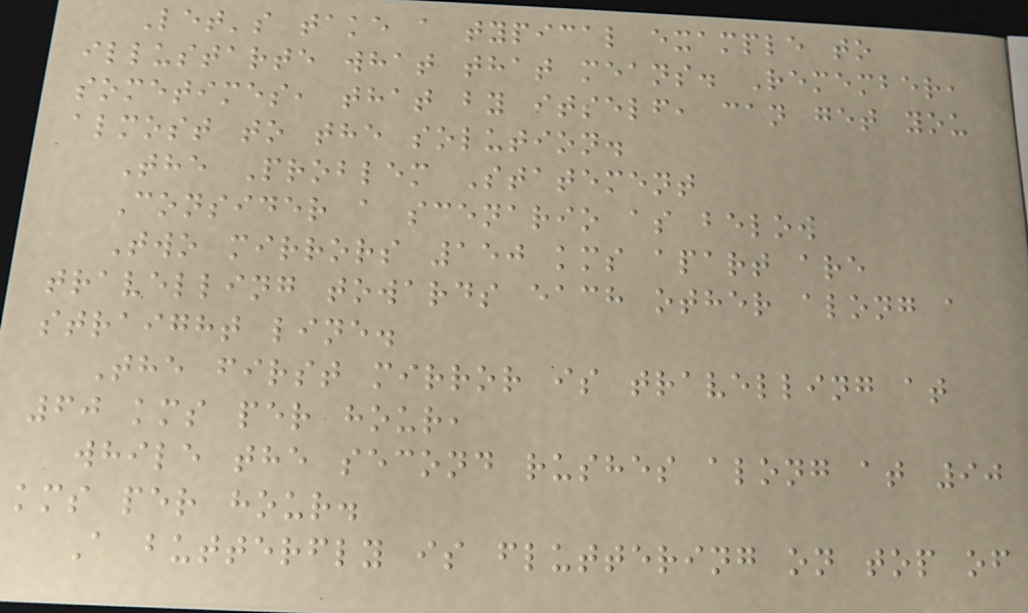Let's take a typical example to
illustarte what that means. Remember,
sometimes, that by itself, can get you
almost to the solution.
The Problem Statement
Consider a scenario as below
Two mirrors 150 kms apart are
travelling towards each other along a
straight line.
The first mirror is travelling at
60 kms per hour,
while the second rushes along at 90
kms per hour.
A butterfly is fluttering on top of
